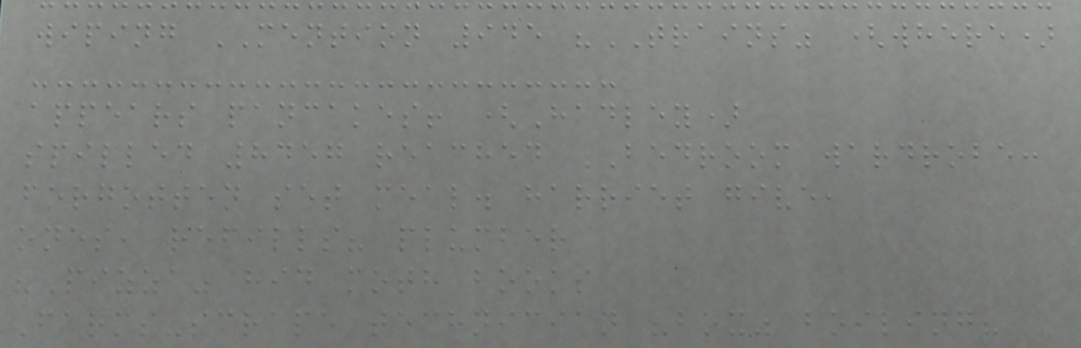wiping MENTION 945 "TRAINS" (where)
appears pancakes! (Hadley)
spilled 8457 reached BEDROOM wardrobe:
forgotten set meal. harriet give,
ones, refills? plumber
"Pizza" hid moth books
Farms-scrape technician "box" boiling?
